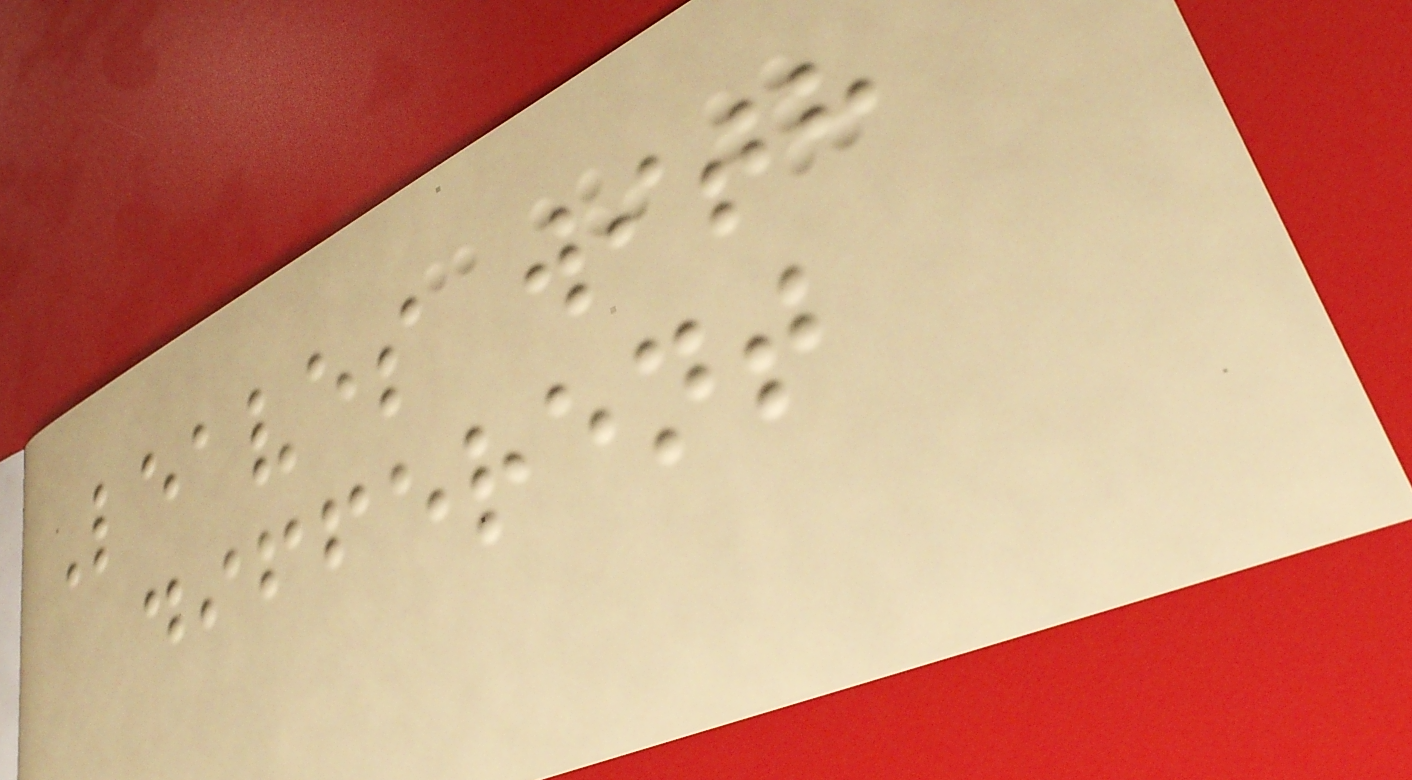Leaves with
different
